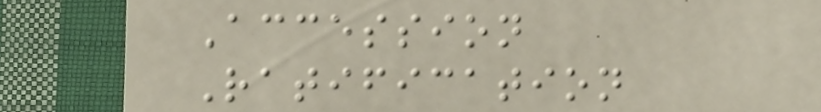Accession
Ratification
